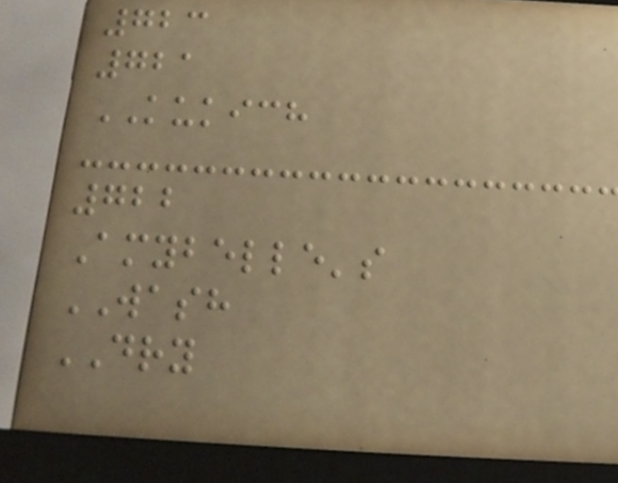723
721
KUKICH
722
Amybelle's
WASH
DRY
